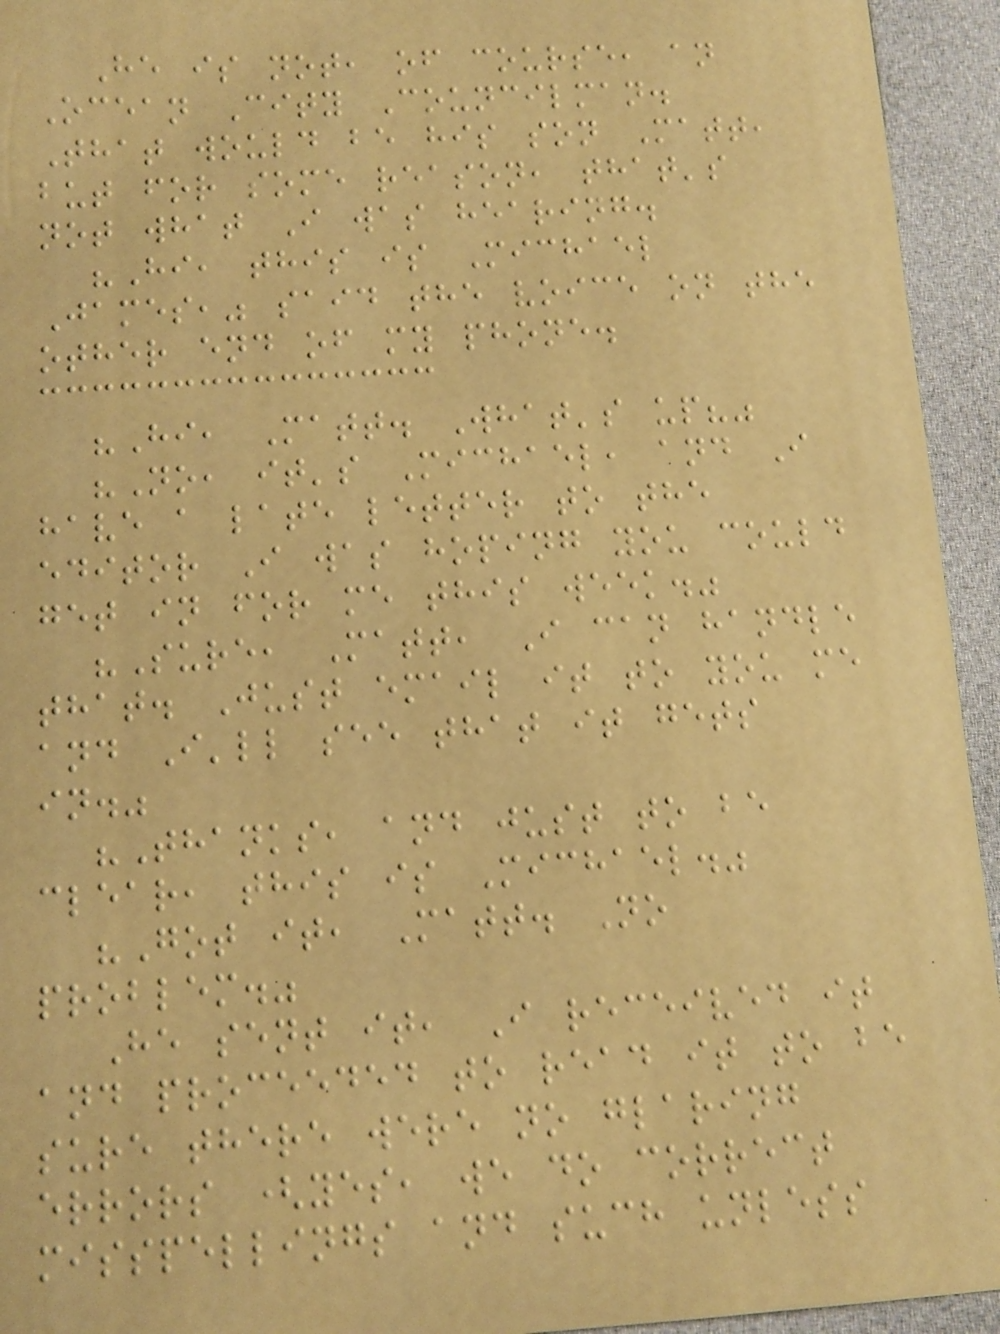He is not, of course, an
Ocean City Councilman.
That would be his son Matt,
but for some reason, that's
not what I was hearing.
"Hi, this is Michael
James," said the voice on the
other end of my phone.
"Hi, Matt. What's up?"
"No, it's Michael, and I
have a late letter to the
editor I was hoping you could
get in for me this week."
"Sure, Matt, I can handle
that. Just email it to you me
and I'll see that it gets
in."
"Thanks, and just to be
clear, this is Michael."
"Got it, Matt. No
problem."
He sent it, I received it
and proceeded to read it to be
sure there were no glaring
errors (yes, we do correct
misspellings and such unless
